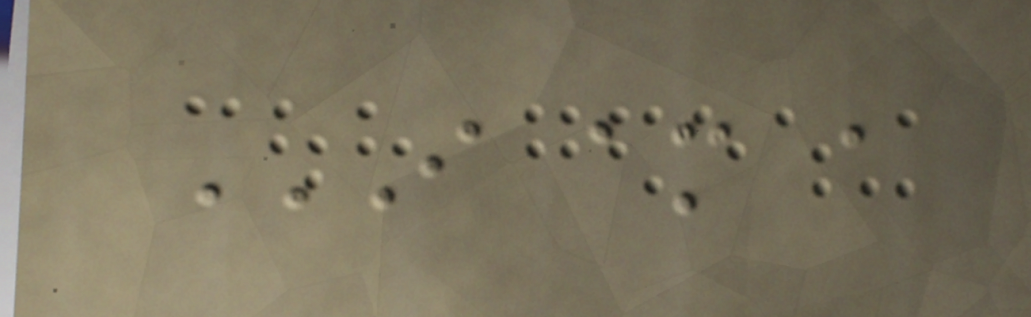I AM A
